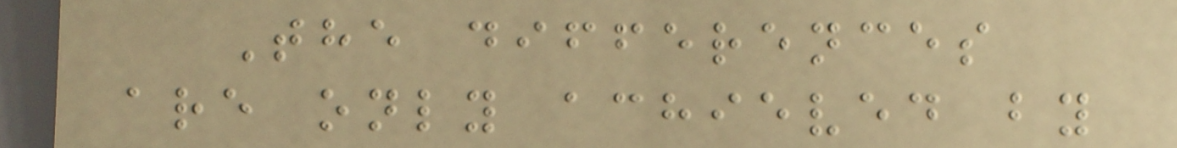The differences
are only achieved by
